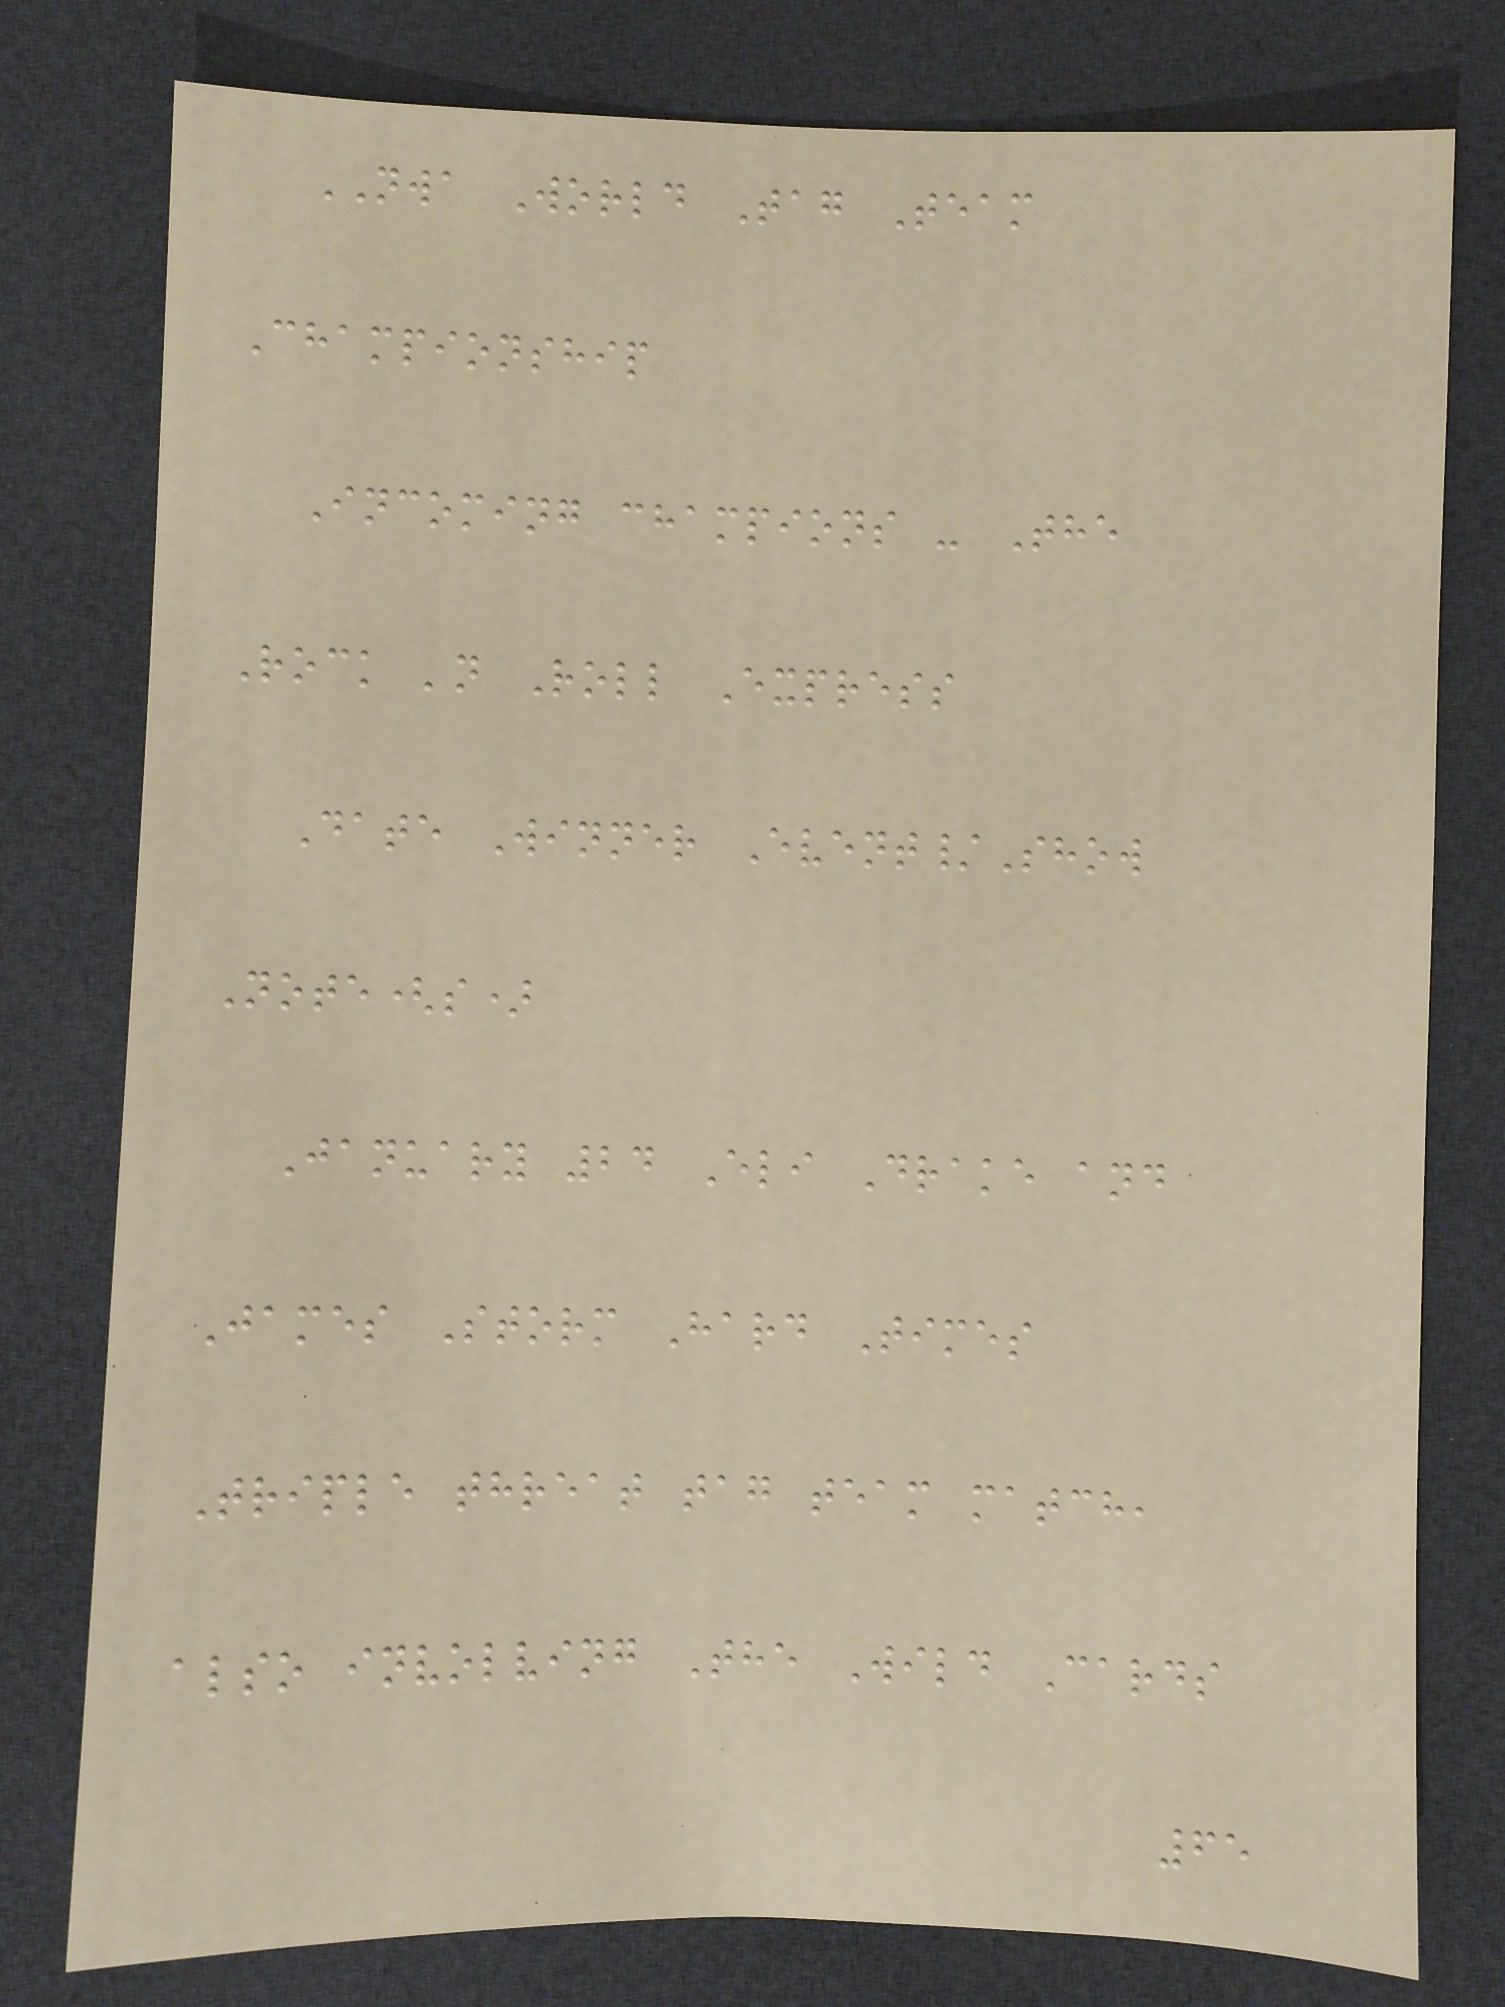NWA World Tag Team
Championship
Incoming champions - The
Rock 'n Roll Express
Date Winner Event/Show
Note(s)
January 24 Eli Drake and
James Storm Hard Times
Triple threat tag team match,
also involving The Wild Cards
65
